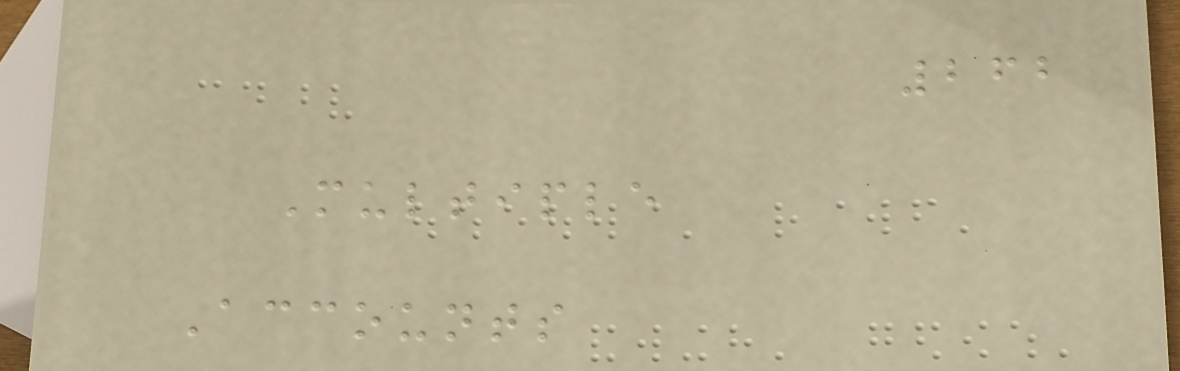262
Multiple
Accounts
